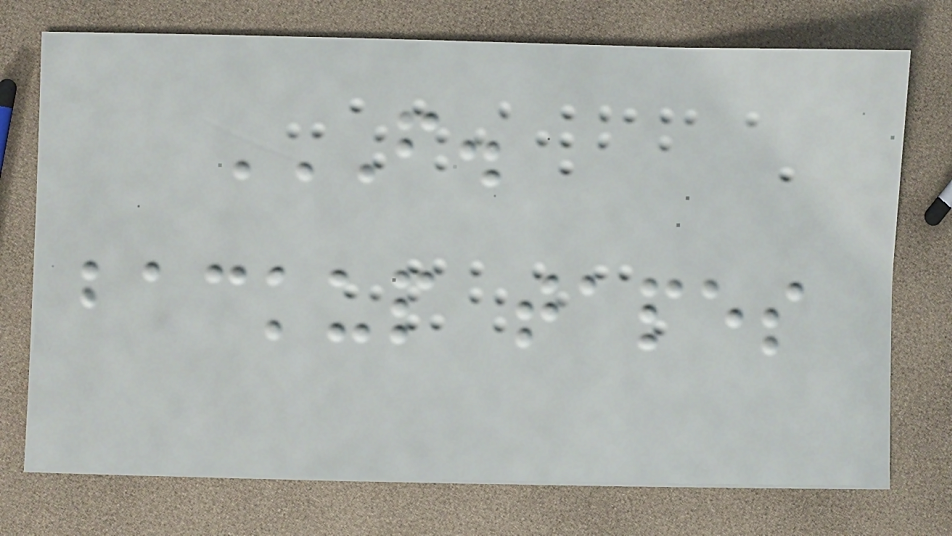F.
BACKUP TAPES
